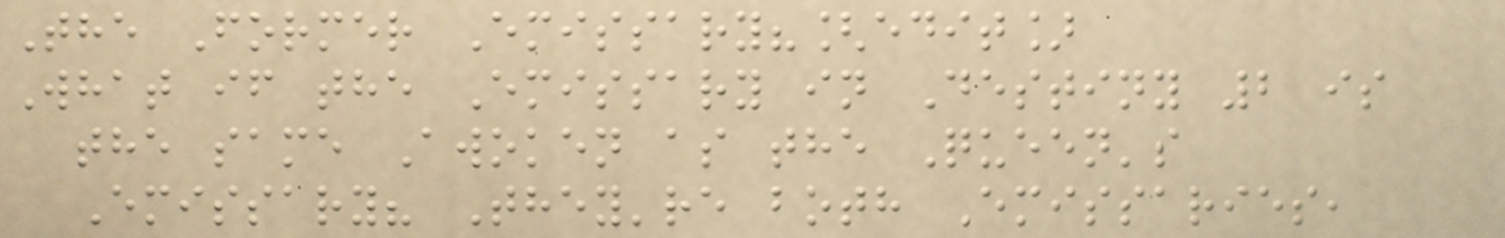The Former Emissary?[edit]
What if the Emissary in Destiny 2 is
the same Awoken as the Queen's
Emissary? They're both Emissaries,
